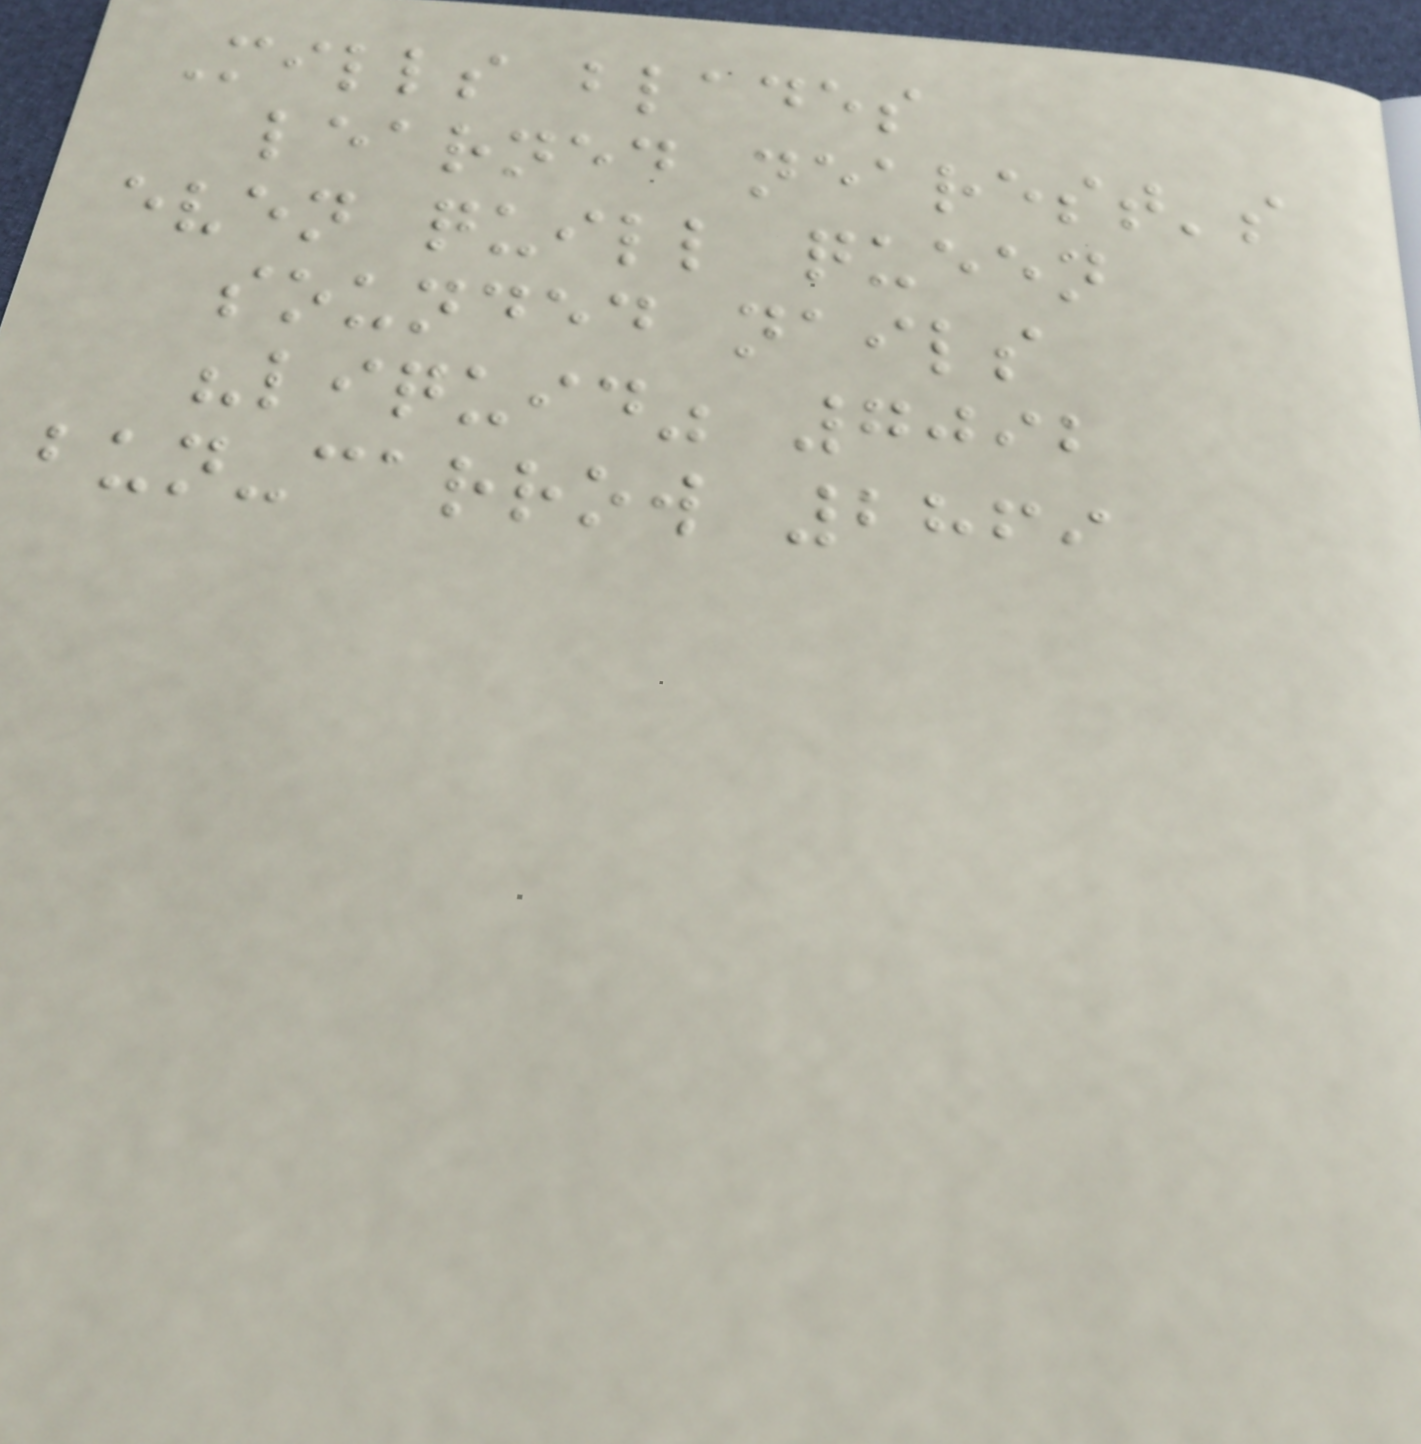Mills blades
learned nearest's
even quill queen
sounded nails
"liquid" 7092
bun-carrow 2869
